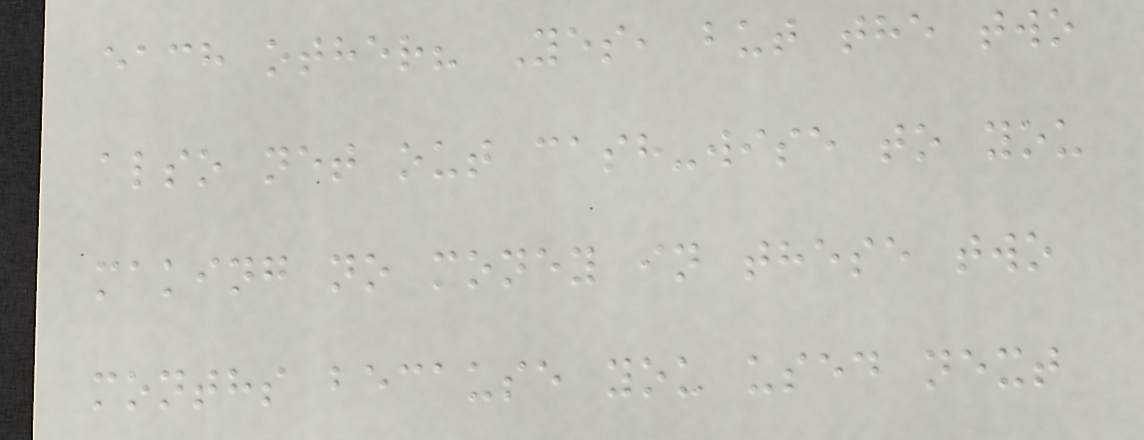each other? Yes, but the two
also net out cash-wise to you
making no money in these two
months because you used next
